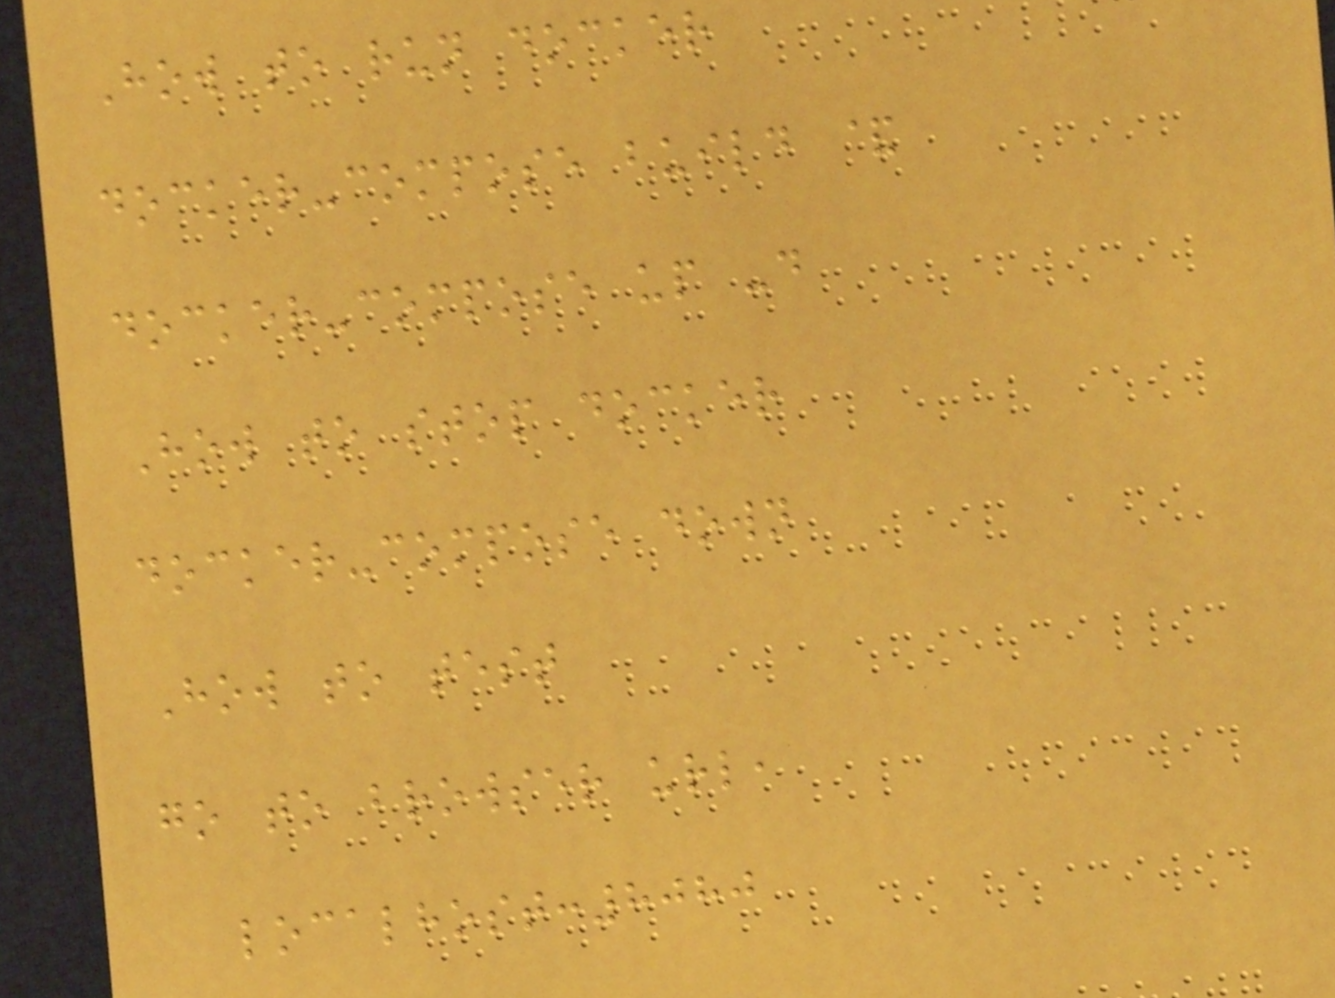How to run docker
docker-compose build &
docker-compose up -d
How to stop docker
docker-compose down
How to test
go to browser url,
localhost:8080
